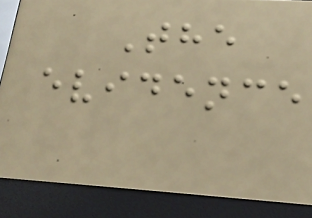The
evidence
